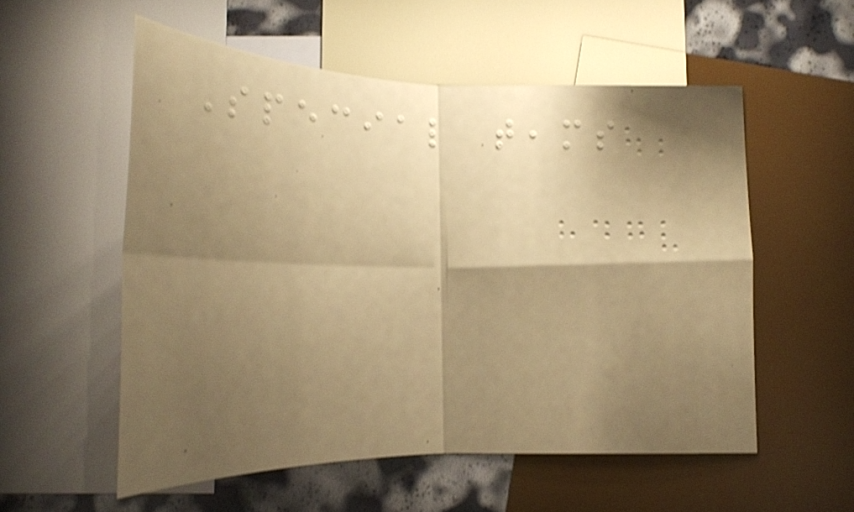Special teams
